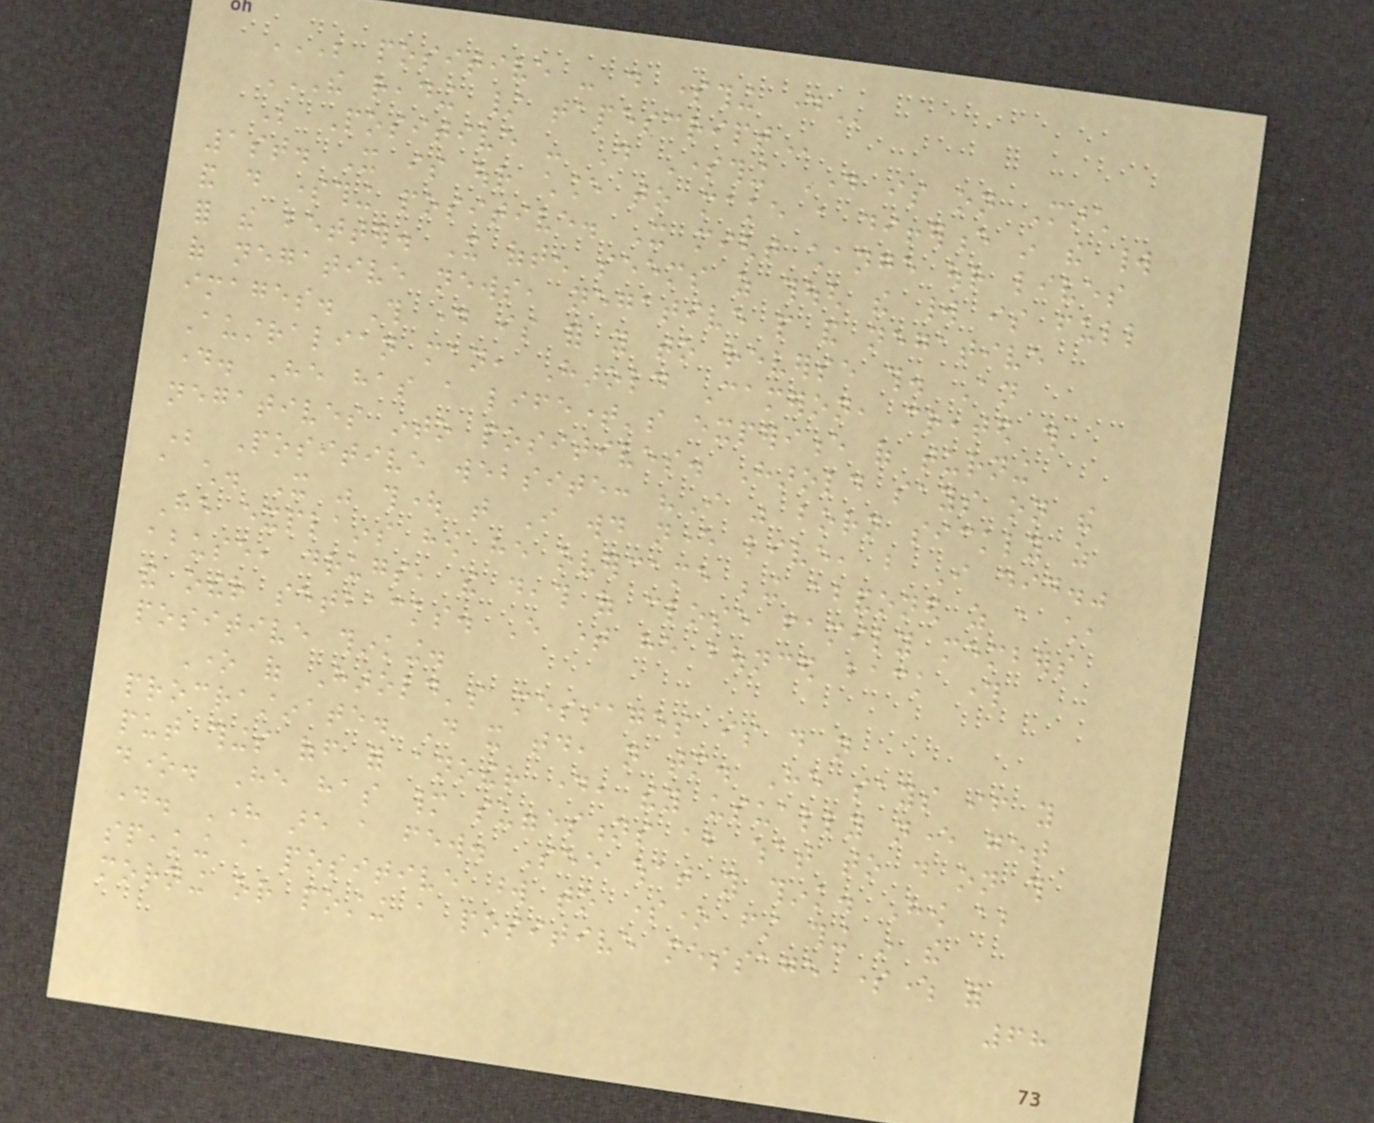BE POSITIVE - DO SOMETHING DAY
THE READING / TAPESCRIPT
Be Positive - Do Something Day is on March
1st. It is our chance to make a difference in the world
and do something positive. It might change our lives
for the better. It often seems as though the world is full
of negative news, negative people and negative
images. This day is for you to reverse this. An
Australian man, Harold Cameron, created this
day. He has a lifetime's experience of turning
negatives into positives. Harold says on the
Be Positive website: "I was born sickly as
a child. It was thought that I would never live, but I did."
He explains how he overcame being abandoned as a child,
abuse, drugs, the death of close family members
and other setbacks. Every time he bounced back through
positive thinking.
One of Harold's messages is do not
procrastinate. Do it today, not tomorrow. He says if you
put things off for another day, they usually never get
done. He has many suggestions about what to do on this
day. Here are a few. See what you think. How about
speaking a positive word to someone first thing in the
morning or posting a positive message somewhere for
68
